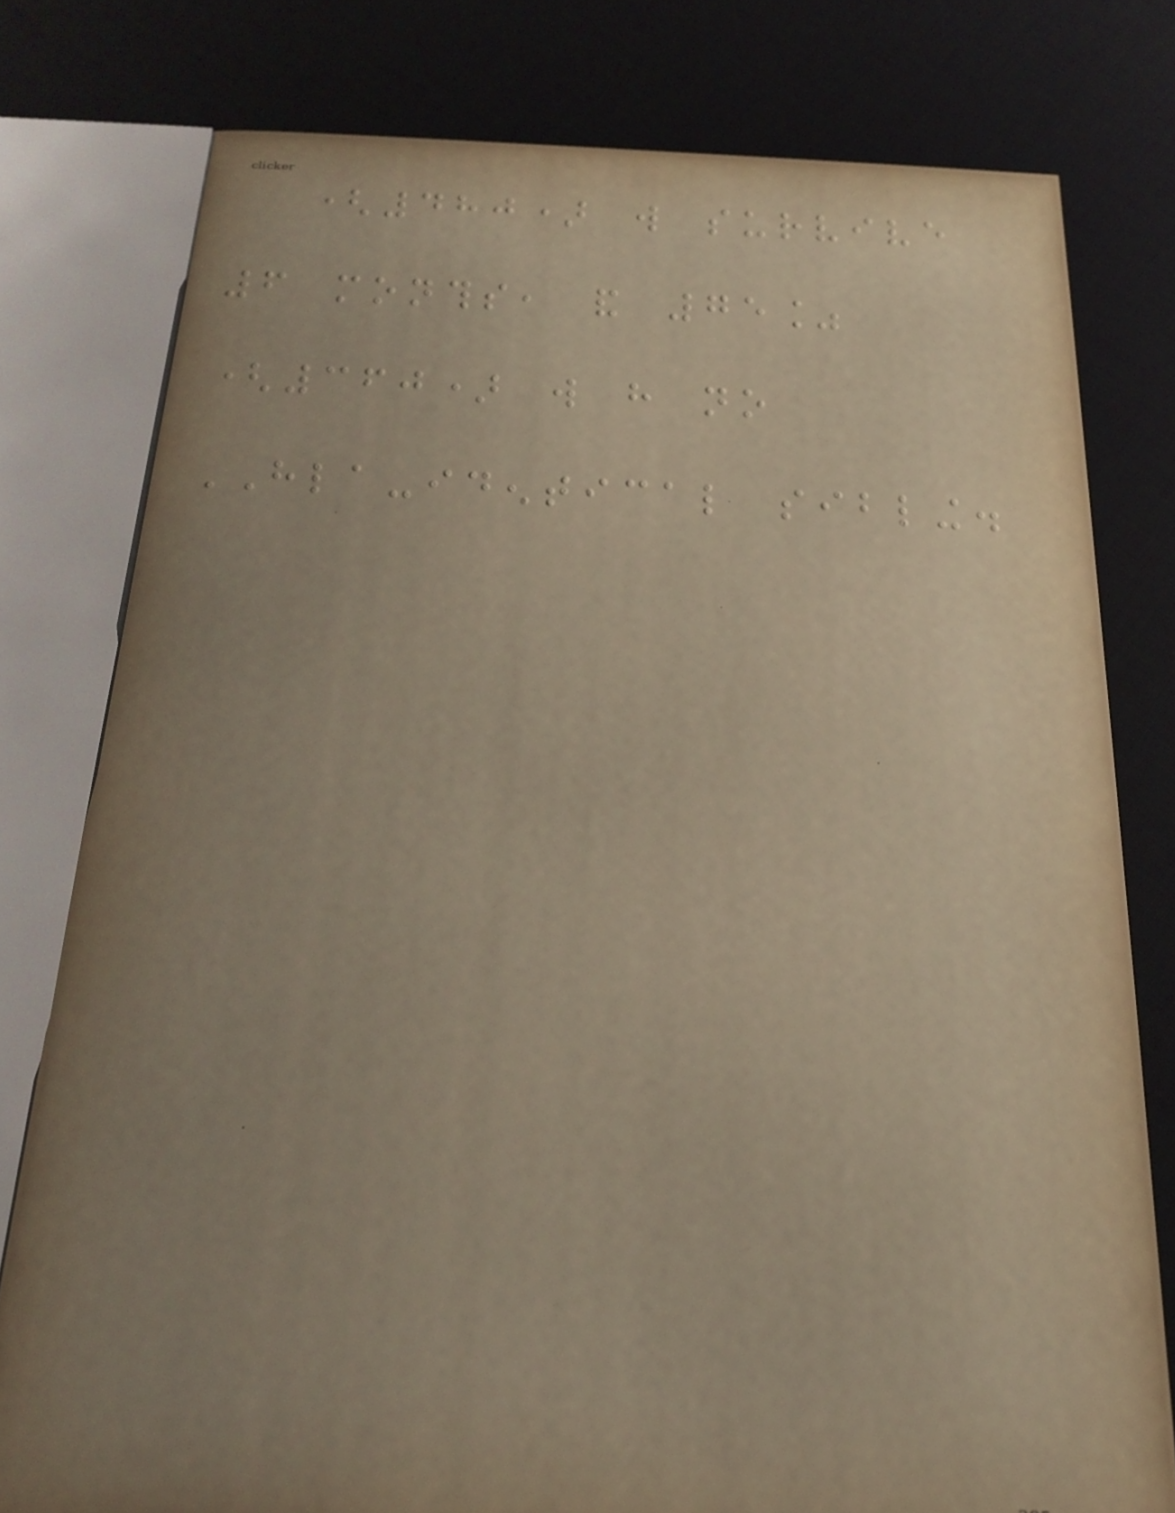(480) will survive
6 months, and 75%
(360) will have no
HLA-identical sibling.
